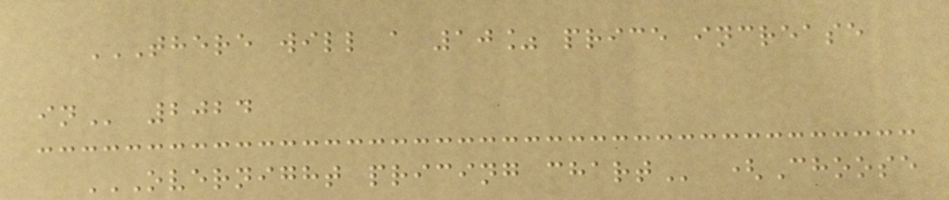THERE WILL A 10% PRICE INCREASE
IN 2024
OVERNIGHT PRICING CHART (Choose
